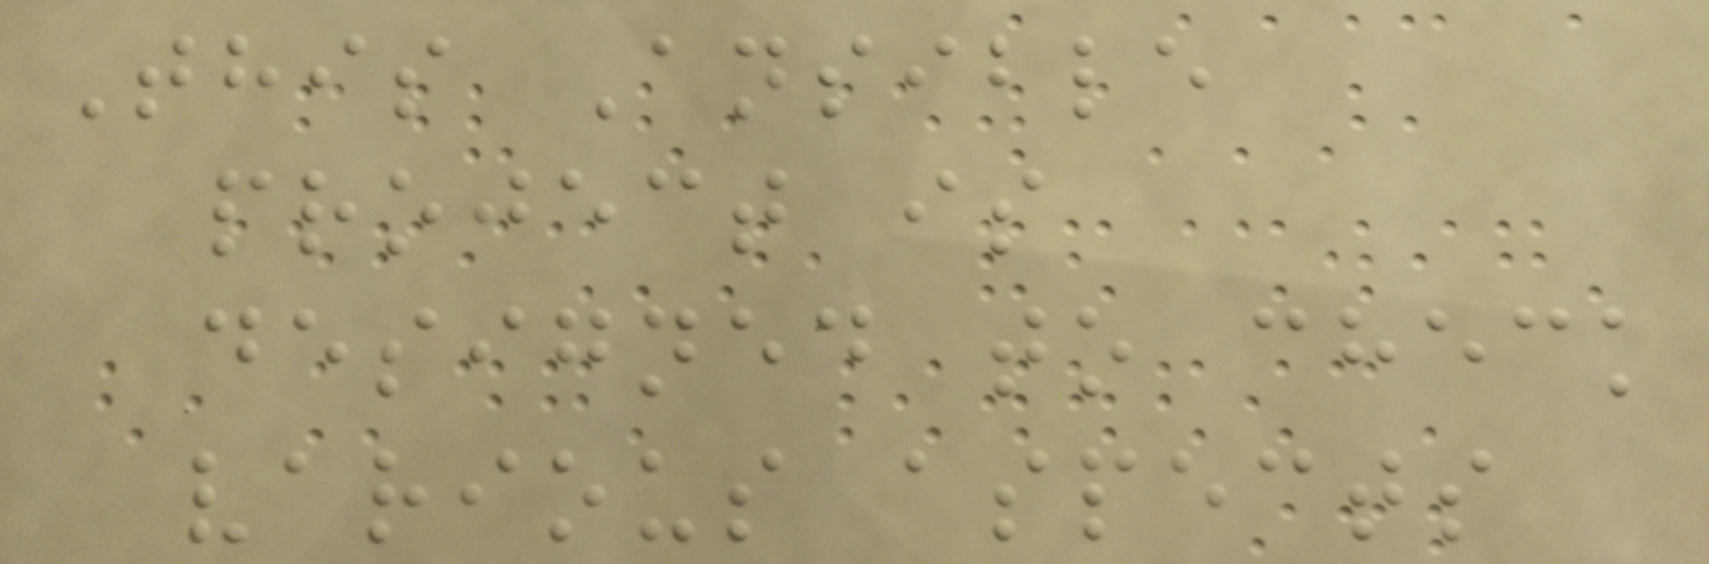This Ansible
project is
designed to check
various aspects
